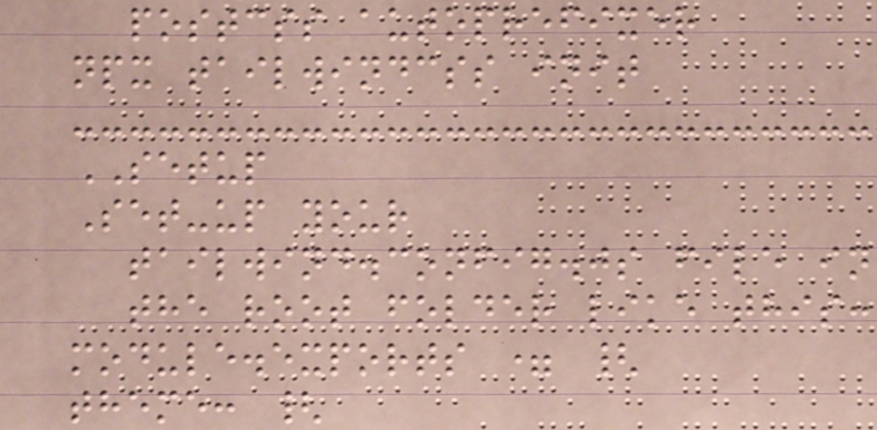postcss autoprefixer
npx tailwindcss init
SETUP
Set-up your
tailwind.config.js file in
the root folder like this:
module.exports = {
theme: {
